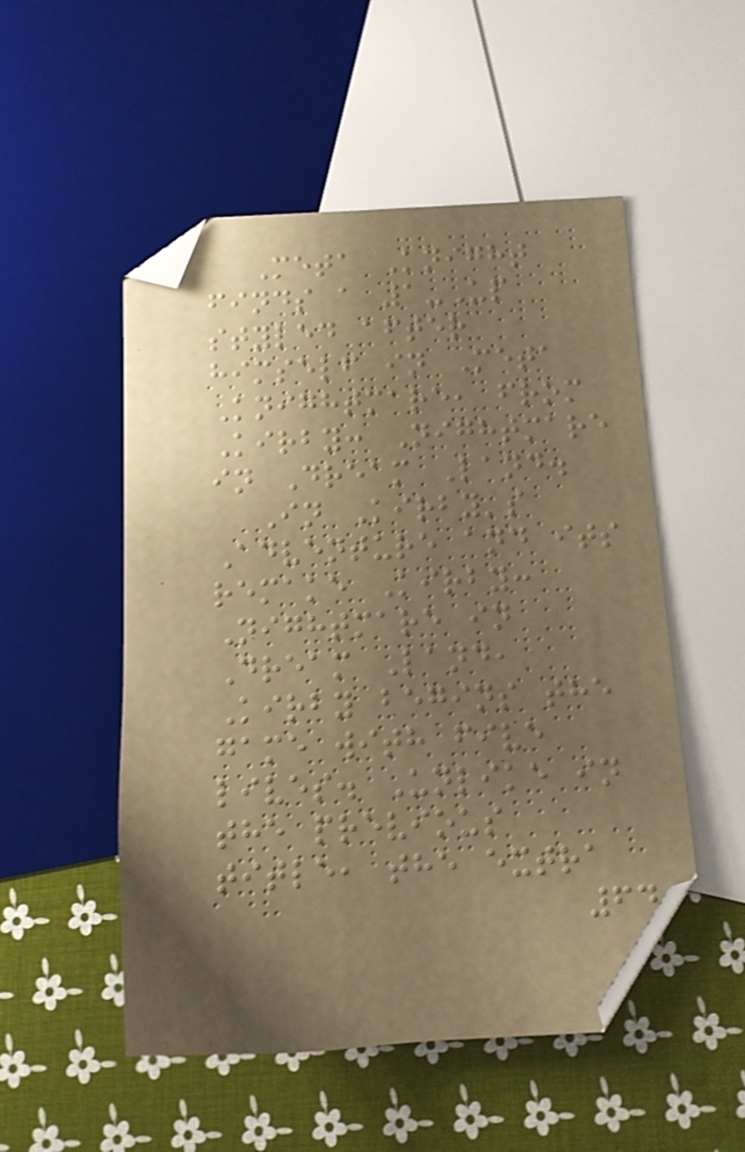Meta Knight
finds a 1-Up
styled after
himself in Meta
Knightmare, from
Kirby: Nightmare
in Dream Land.
In Kirby's
Adventure and its
remake Kirby:
Nightmare in
Dream Land,
Kirby begins the
game with five
lives. Unlike in
the previous
title, the extra
64
